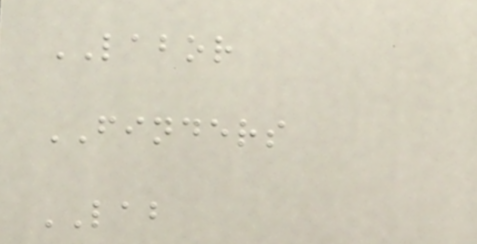LABOR
FINDERS
LAB
